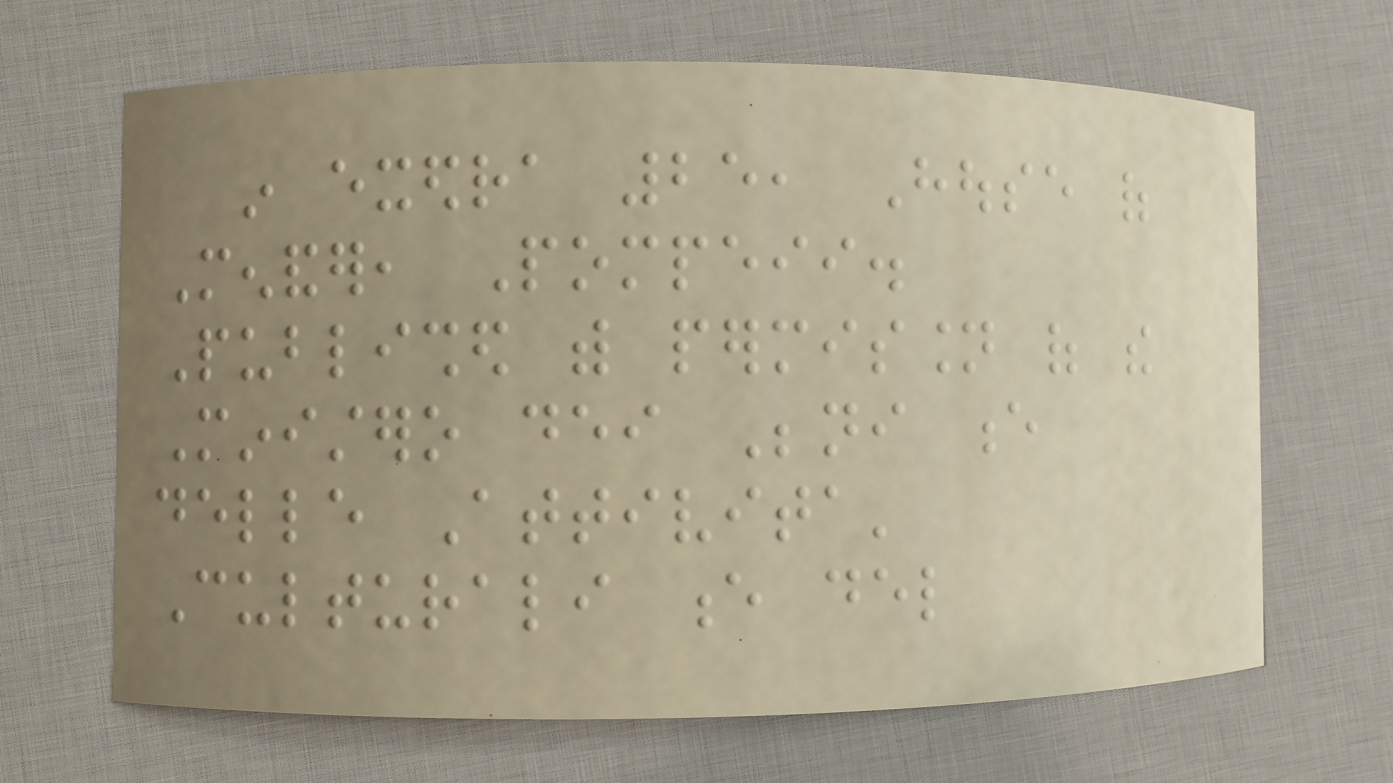in exedra 25, House of
Menander, Pompeii.
Published with permission of the
Ministero dei Beni e
delle Attivita'
Culturali e del
